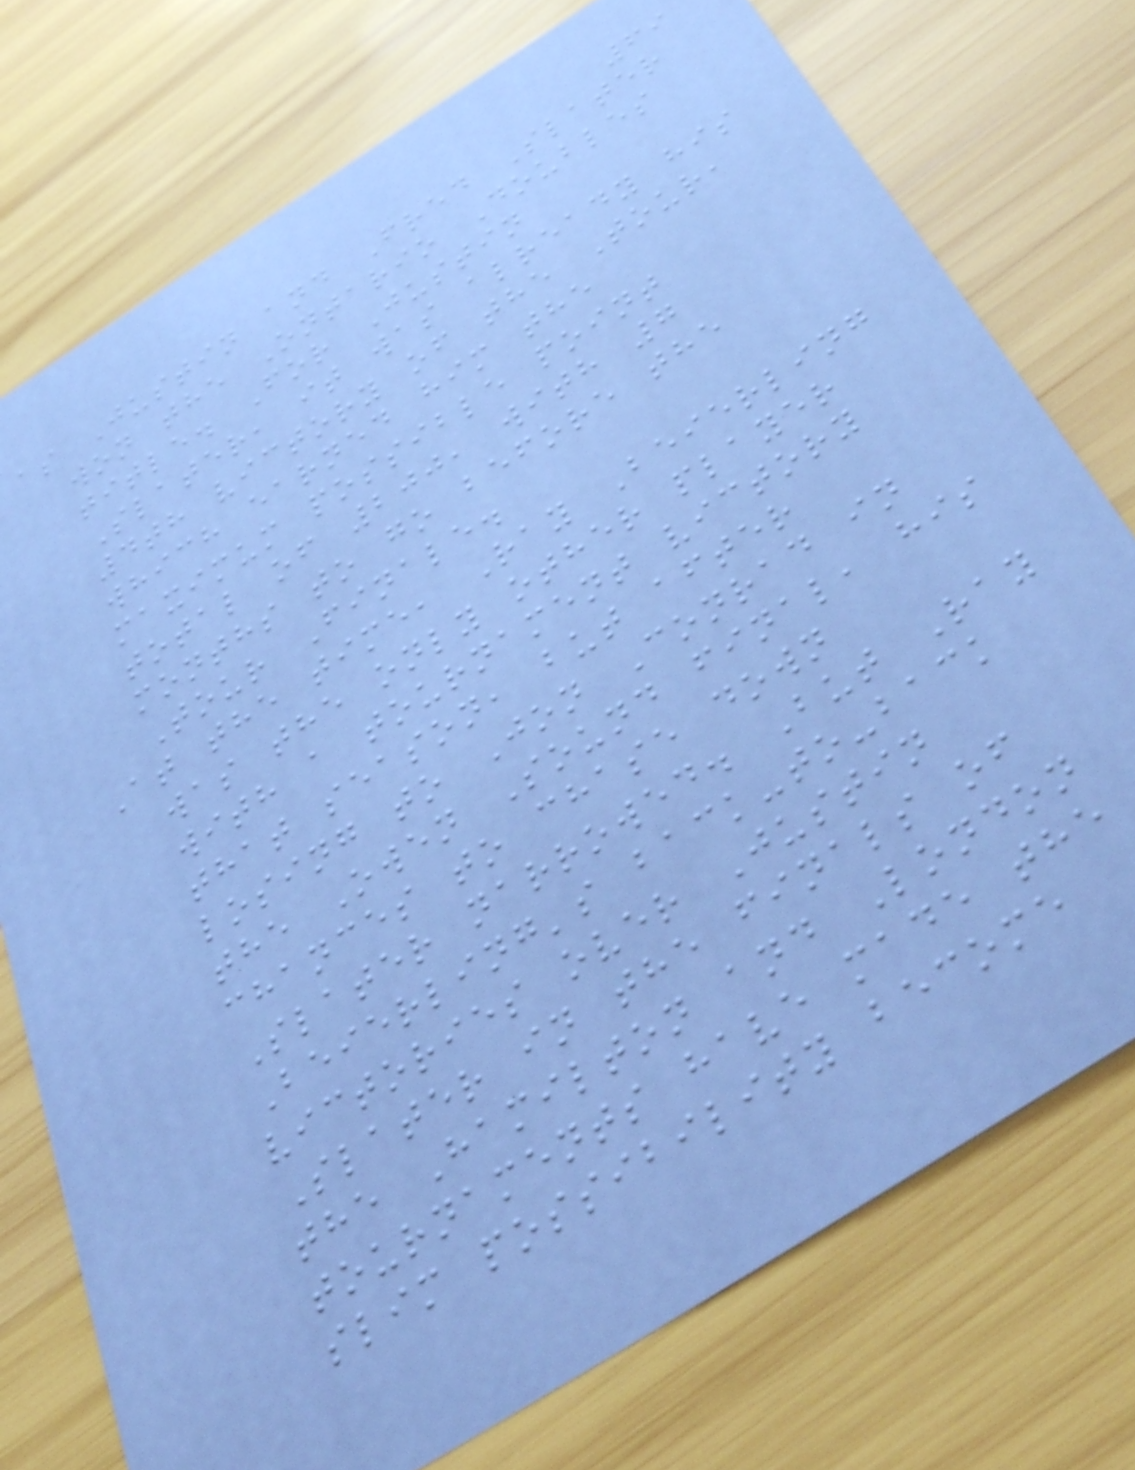69
as Justin and Fred Slater
won the Ontario Doubles
title. For Justin
Slater, it was already his
4th victory of the Tour,
which earned him the
maximum possible point
total of 200, with 7
months to go before the
Tour Finale.
At the time, Ray Beierling
was the only other player
with a tournament victory
that season, but after
losing to Jon Conrad in
the Owen Sound final, his
chances to chase down
Slater narrowed. But Ray
Beierling's back-to-back
victories over Justin
Slater in the finals of
the Hamilton and London
tournaments have made the
slim possibility become
